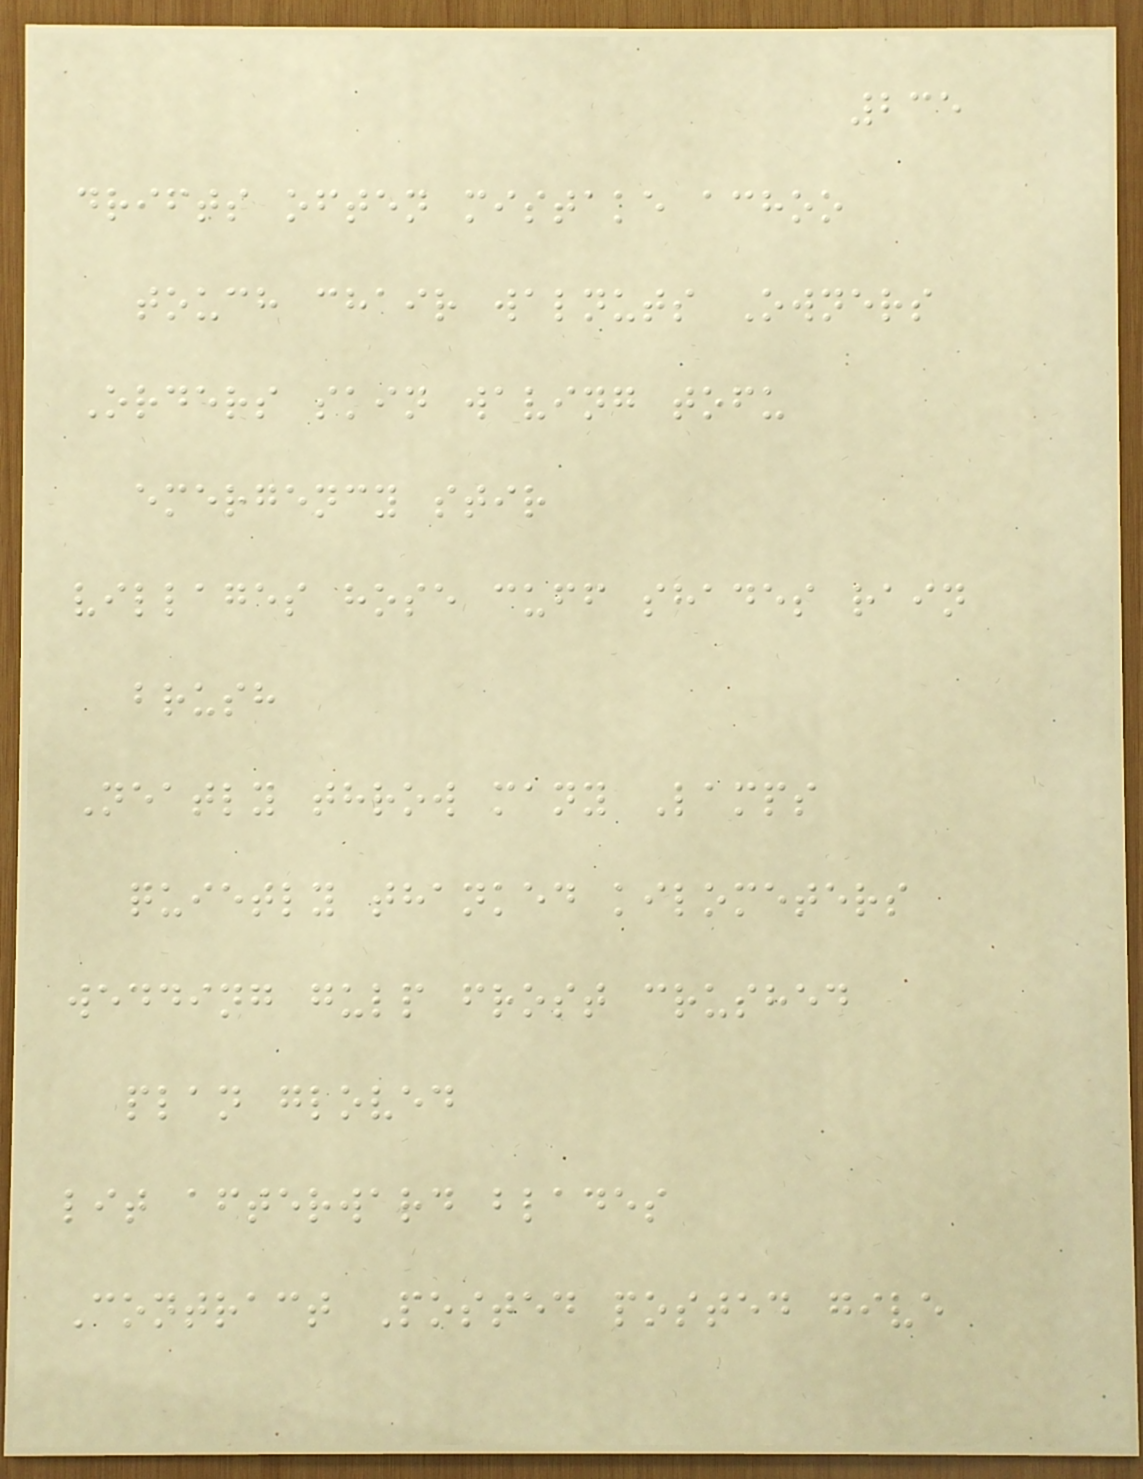235
drifts often mistake achoo
touch chair walnuts Owners
Orders skin waving tofu
emergency stir
villages hose cuff shades rain
brush
Neatly throw many Lamps
quietly thanked kilometers
wedding gulp frost crushed
plan gloved
lit afterward blades
Contract Posted posted give
